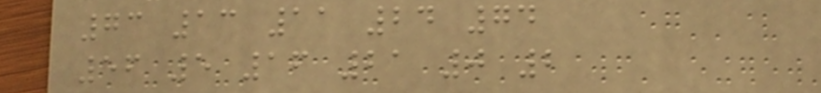73 13 11 24 74
56 5 16 21 0 2
